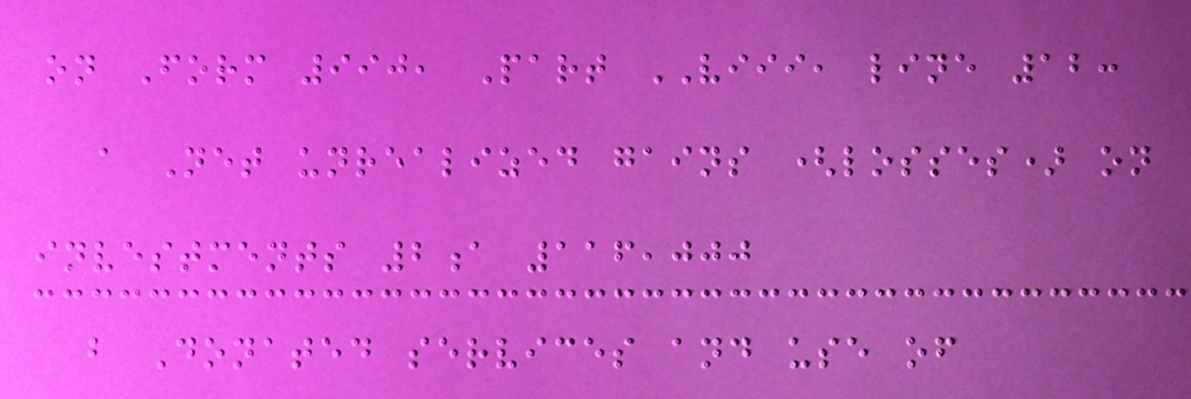on Form 990, Part VIII, line 12:
a Net unrealized gains (losses) on
investments 2a 116,000
b Donated services and use of
